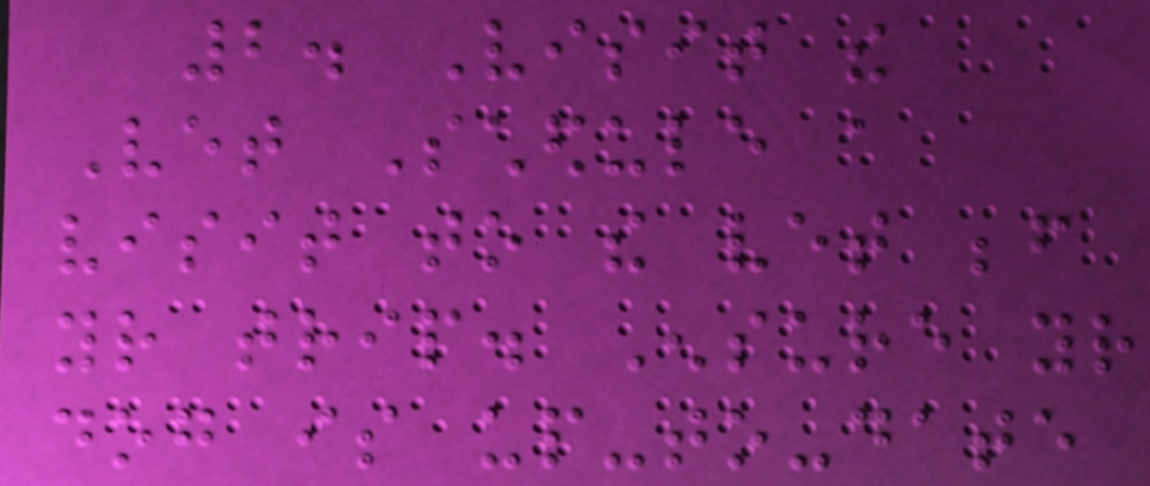2. Visit the
Vet Schedule a
visit to the vet before
your trip. Ensure your
dog is up-to-date
